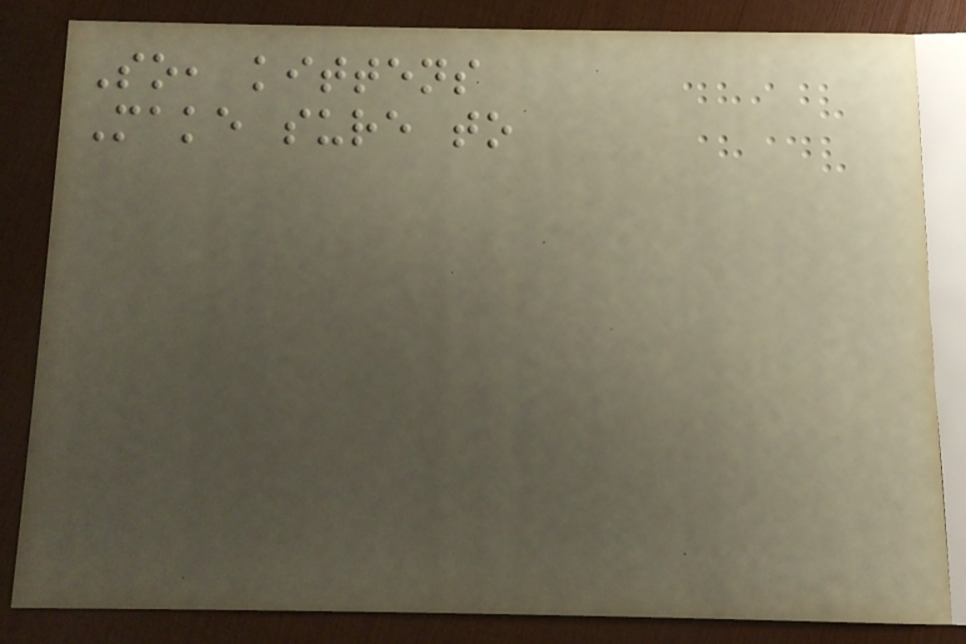So, kittens
Make sure to
